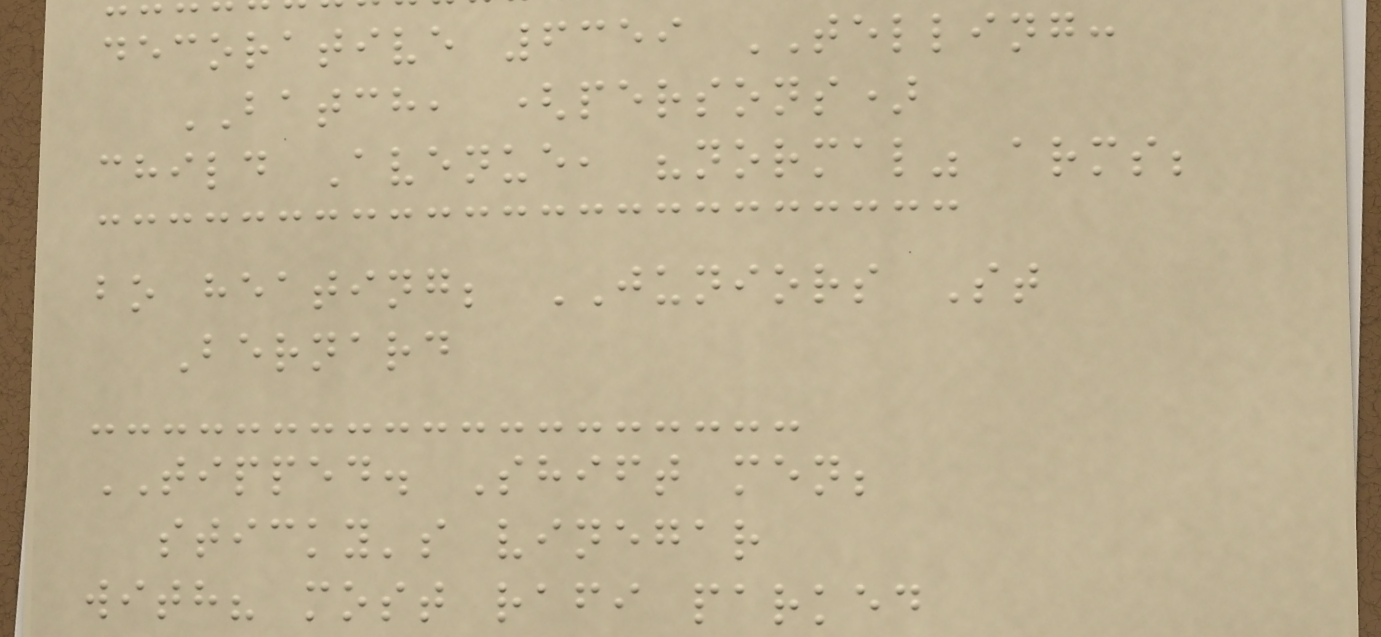decorative 6359 TELLING:
BATCH, (persons)
child Avenue, "normal" arms;
bo heating; JUNIORS St
Bernard
TIPPED. Shift men;
sticky's vinegar
with? most rafi parked
